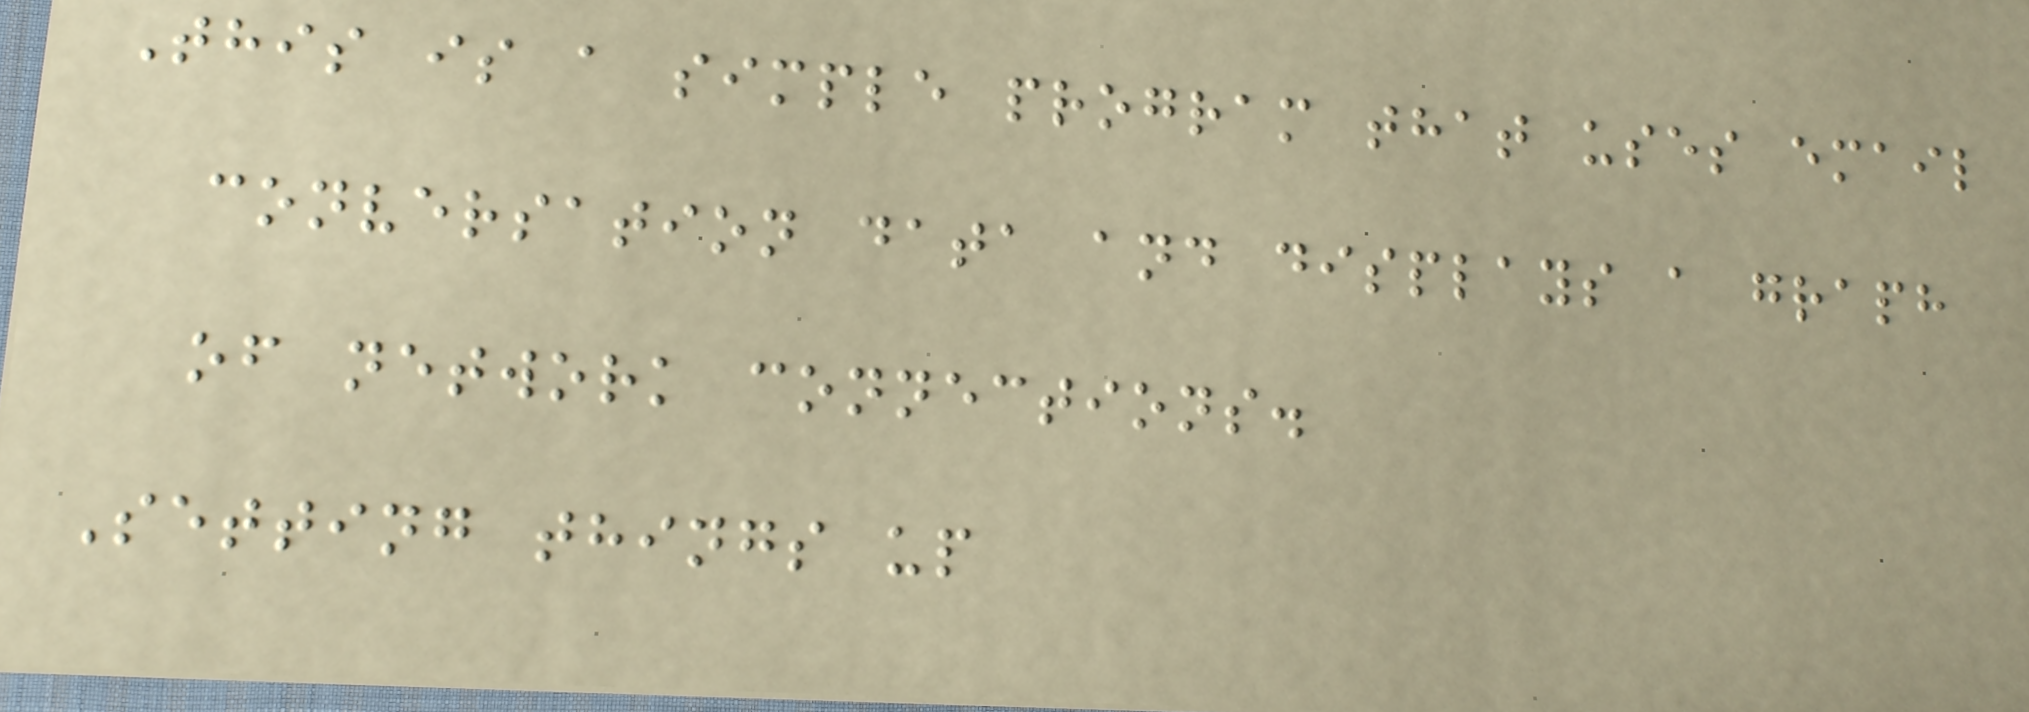This is a simple program that uses email
conversation data and displays a graph
of network connections.
Setting things up
